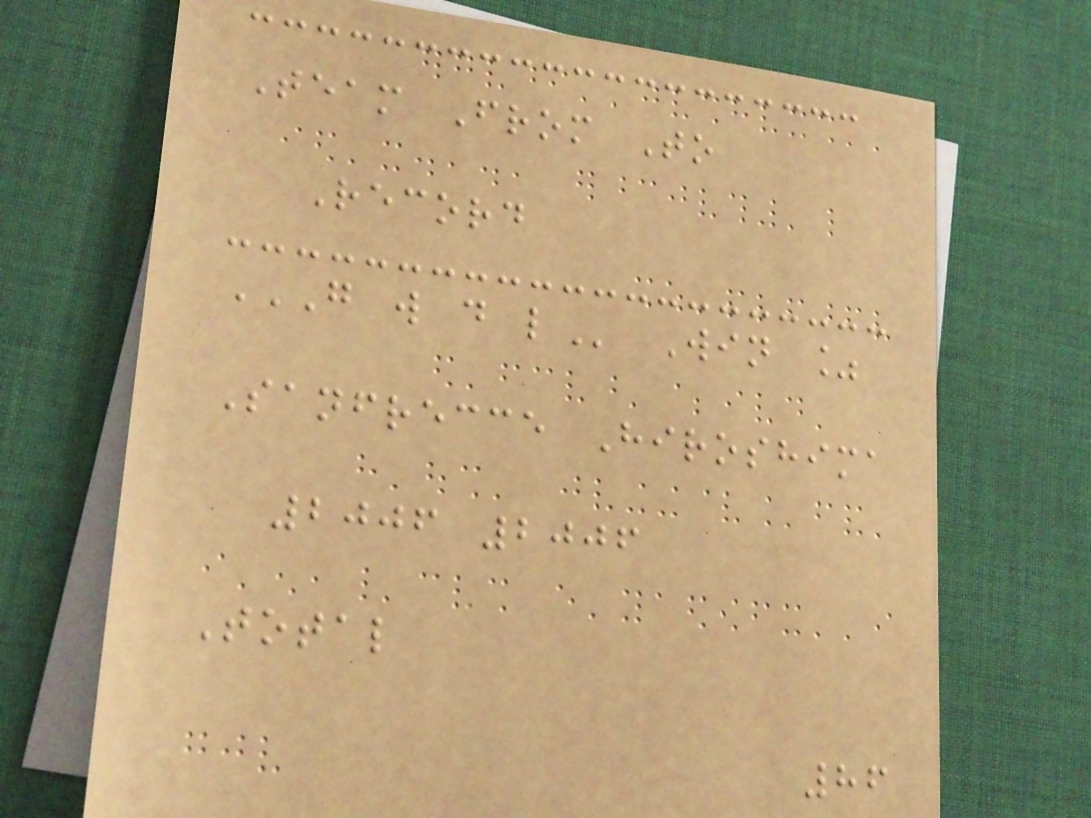Team From To
Record
G W D L Win %
Sanfrecce Hiroshima
2006 2006
Total
86
